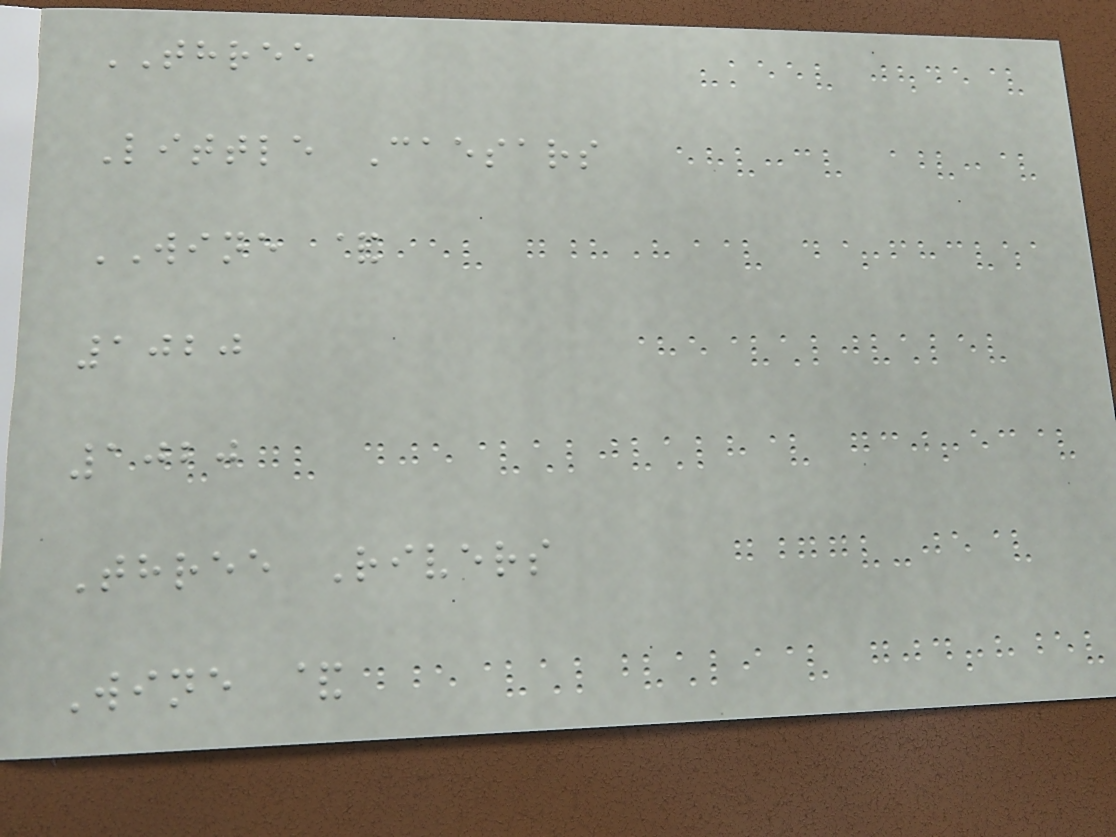THREE
Little Caesars
WINE &
1020
1020
Three Rivers
Wine &
